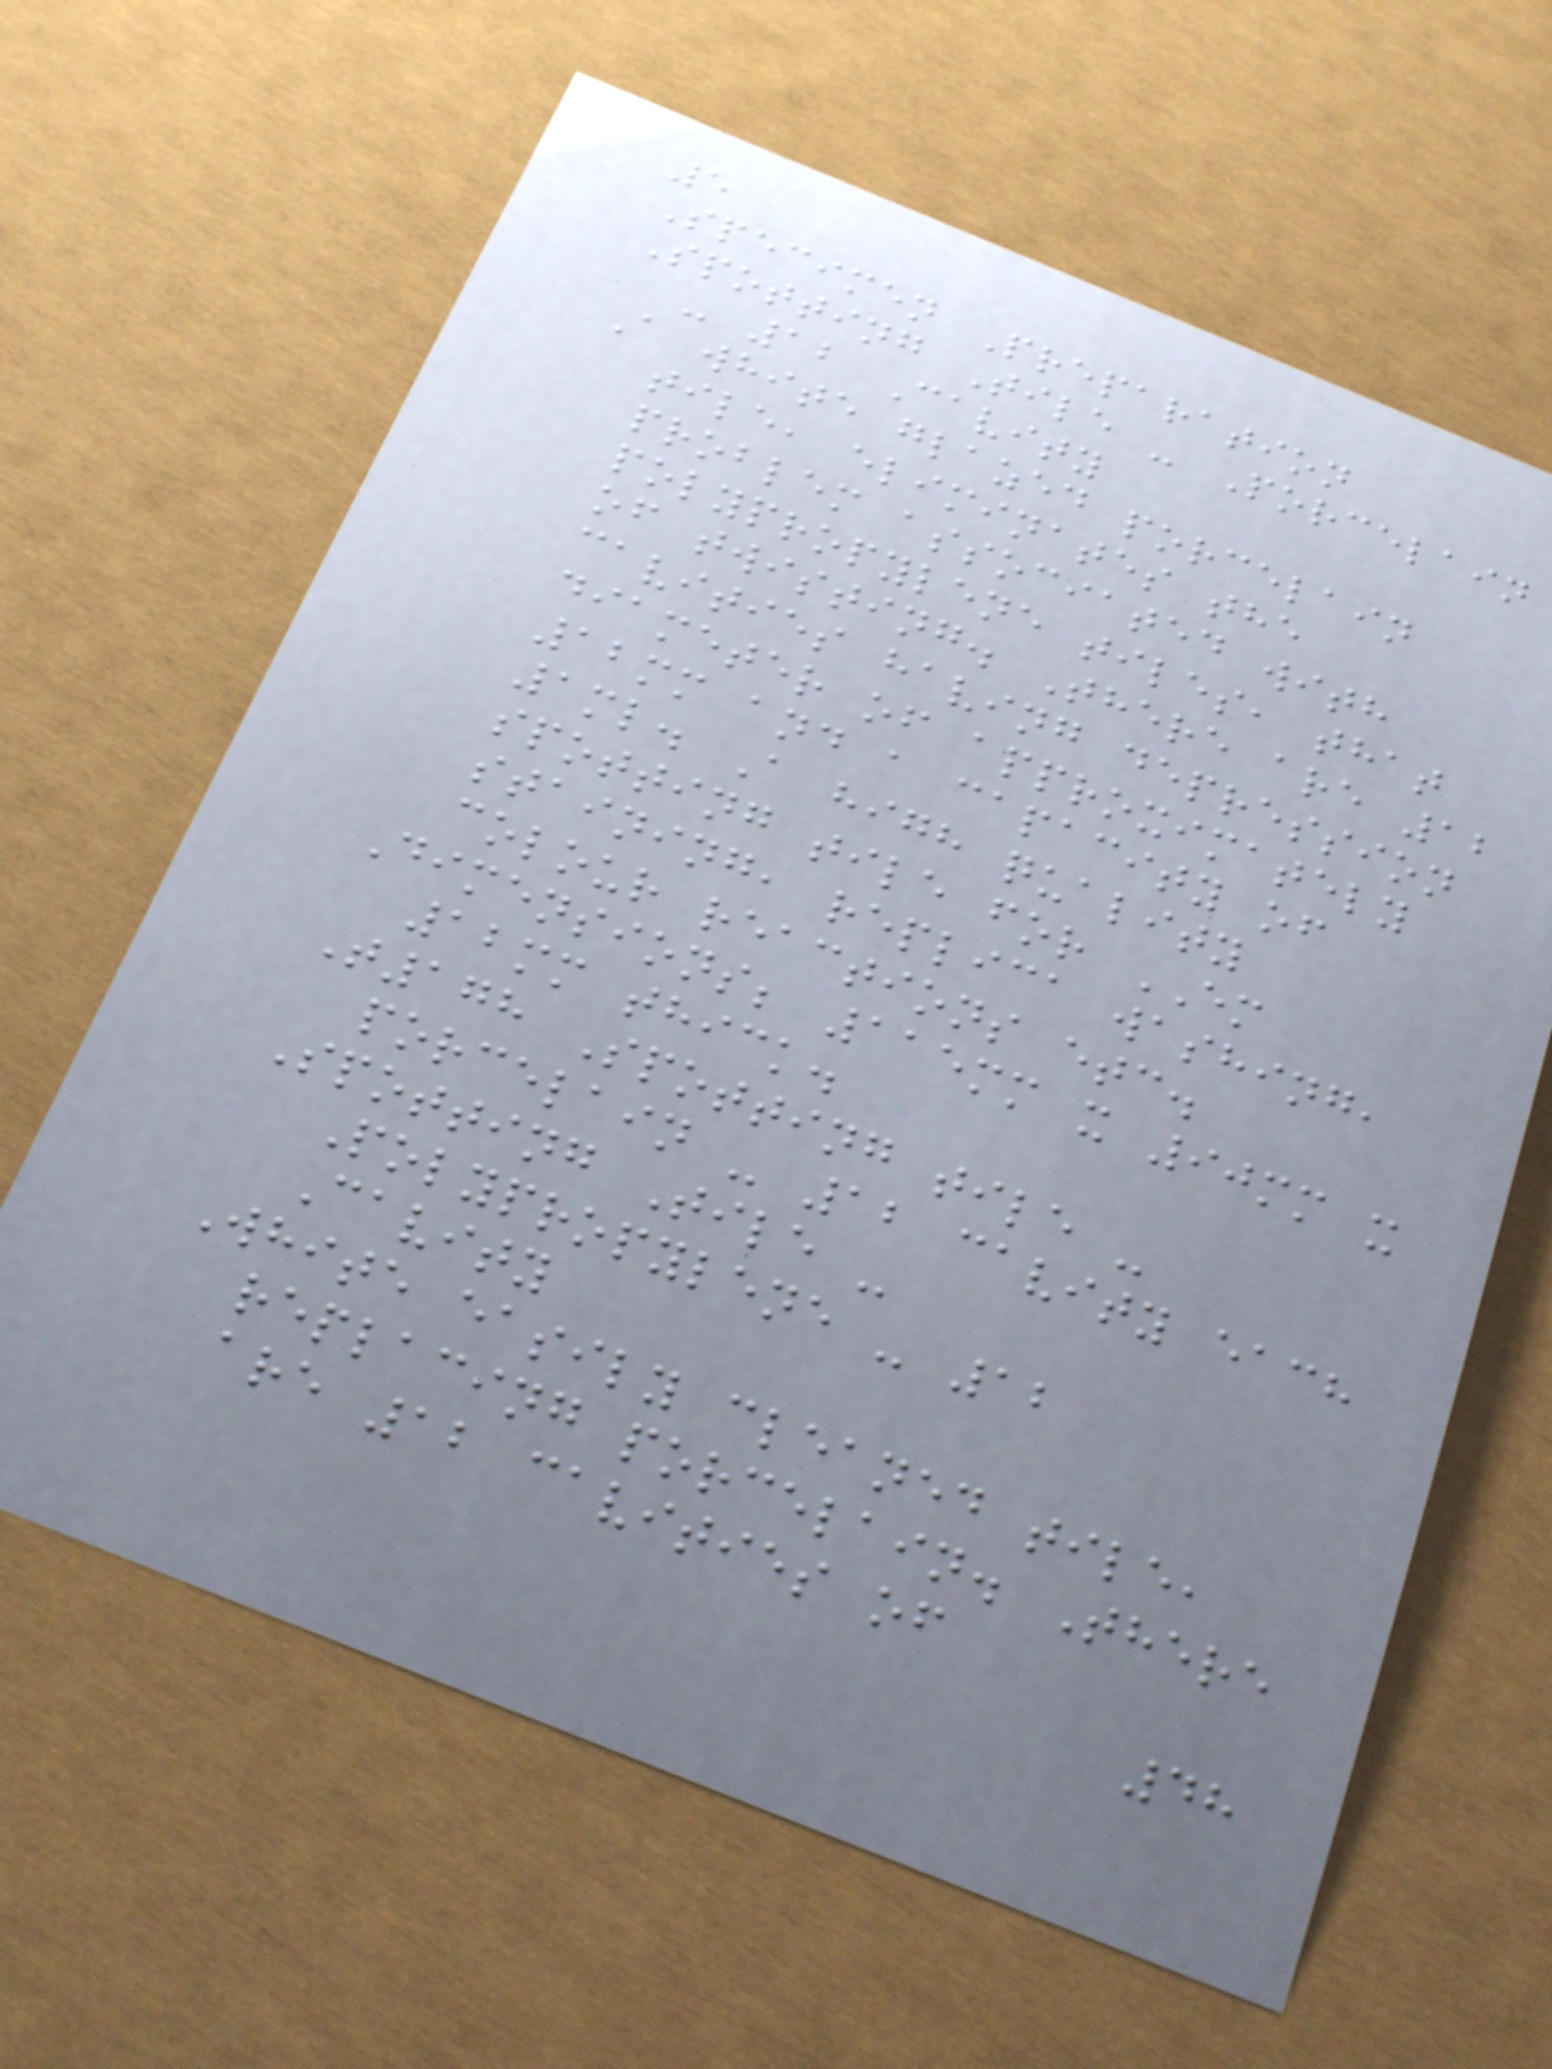5
Specimen Preparation
Spotting Tile - Porcelain
- 12 Cavity
A white glazed porcelain
tile, eliminates the
problem associated with
polypropylene tiles, that
of twisting. There are 12
cavities having depression
diameter of approximately
12mm and a capacity of
1ml. A high quality
spotting tile for EM
staining, replica washing,
colour reactions etc.
Dimensions; 115mm x 90mm x
12mm thick.
T178 Spotting tile -
porcelain - 12 cavity each
Spotting Tile -
Polypropylene - 12
Cavity
White easily cleaned tile,
replacing porcelain. There
are 12 cavities of
48
